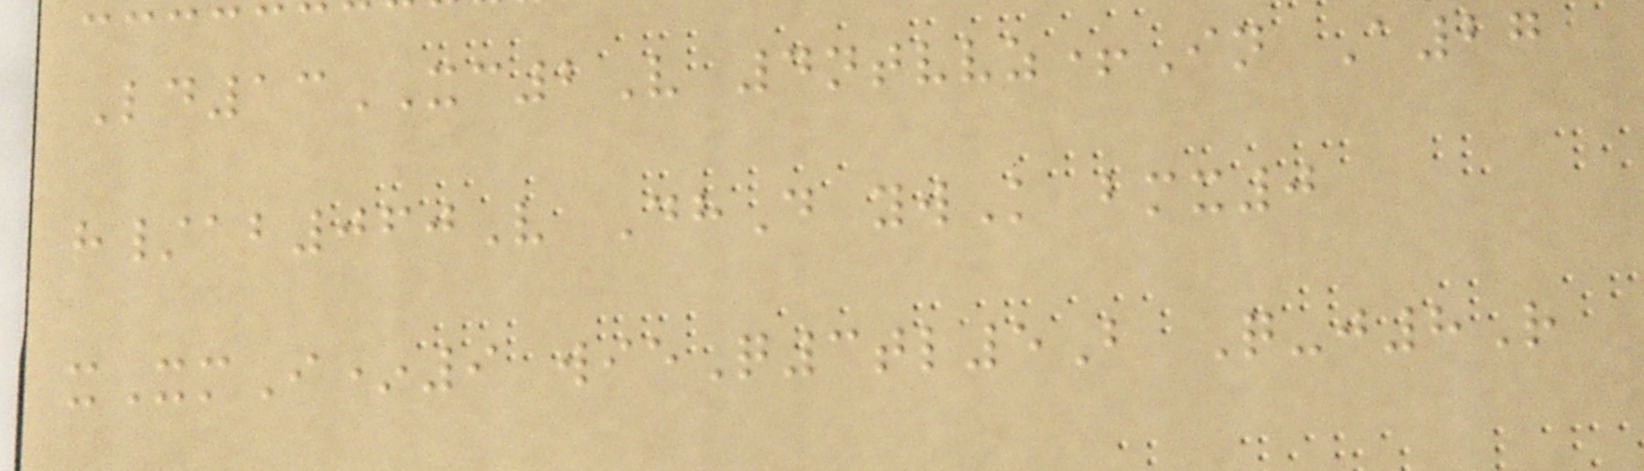Ld13XC2V 4ntvvz+In A27
h/ab060V DhD ywK bmx0
xXmI*9 wieQ3tl5B Q-j8R
